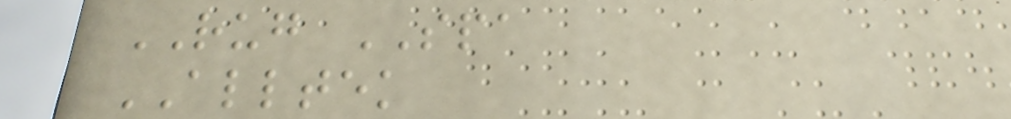RUG SPA
ALLTEK
